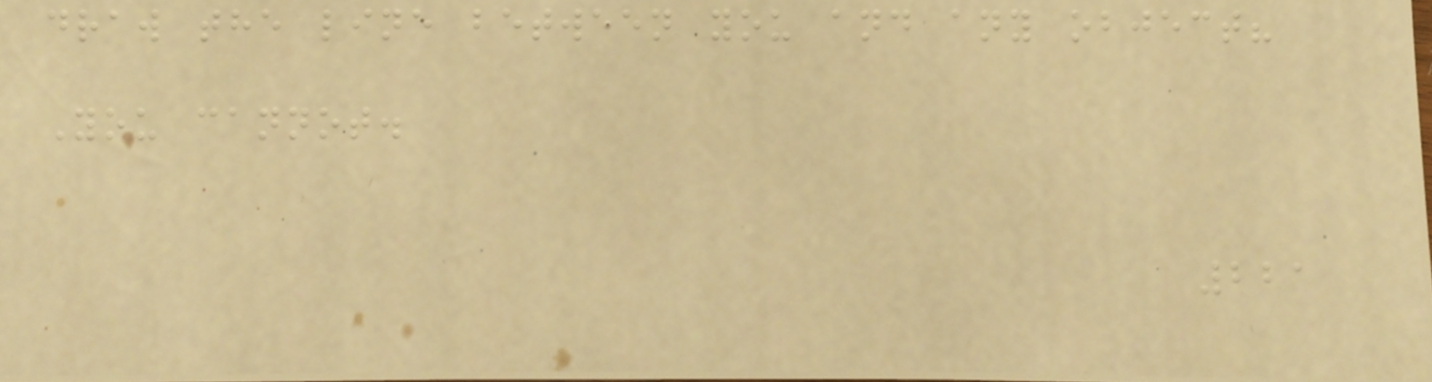draw the line between you and any object?
You cannot.
221
